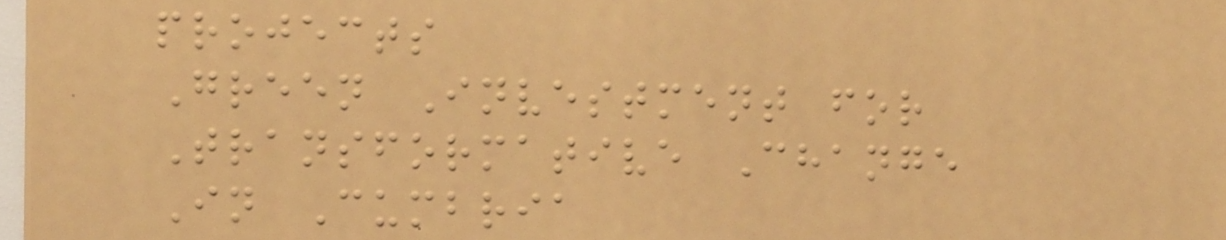projects
Green Investment for
Transformative Change
In Cumbria
